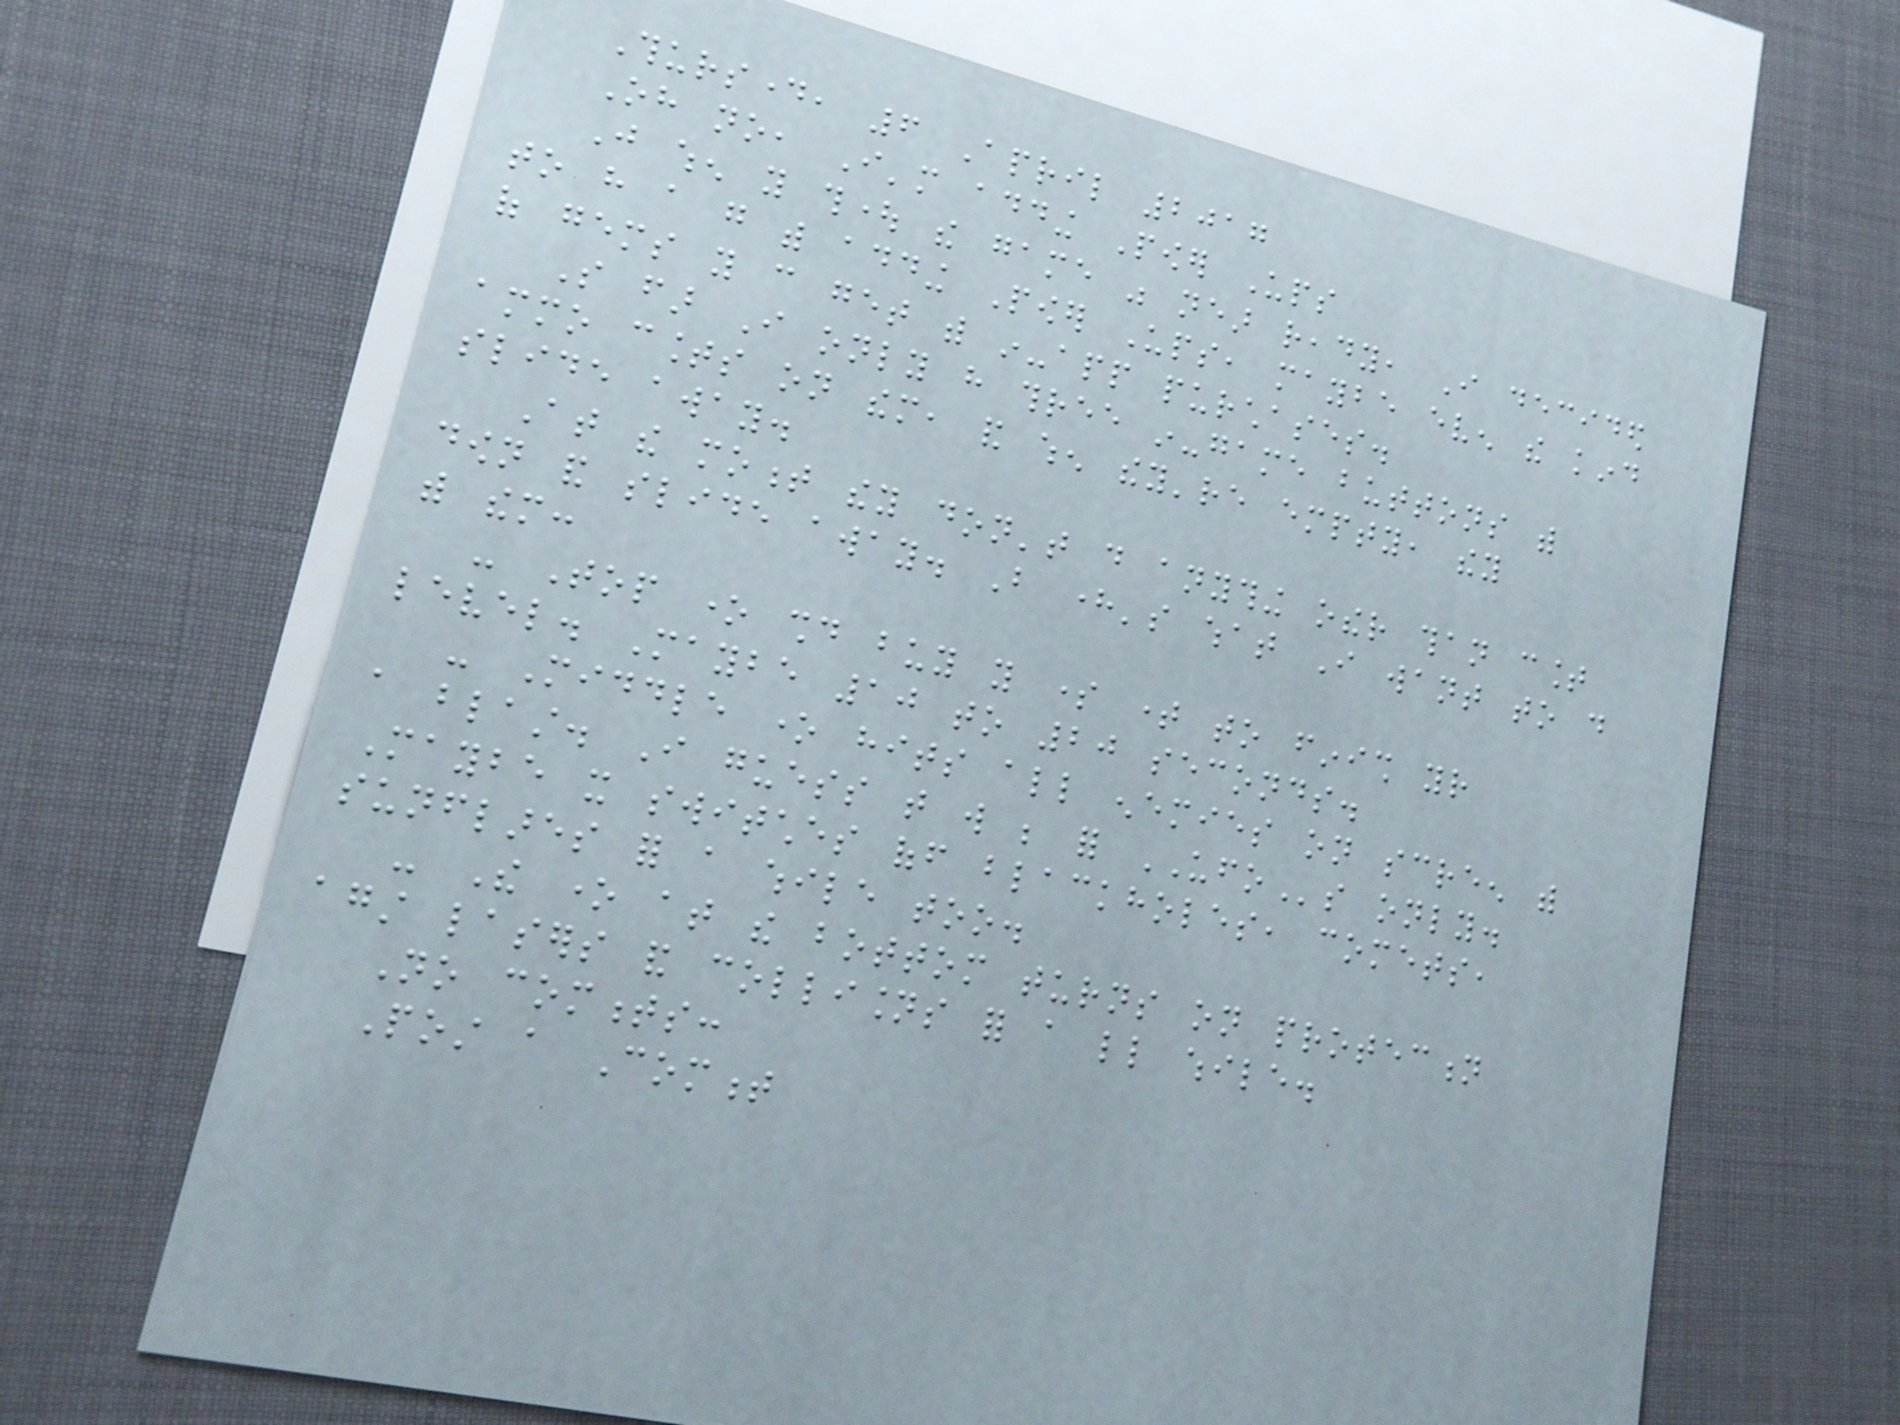Thursday, 6 April 2017
Oh no, I'm adding Power Ups
Just when you thought the game was near ready, I decided
to have a go with adding Power Ups, maybe even the kind
of gems you can get with in-app purchases.
So far I only have three in-game buttons with
ammo counts on them, and when they're empty, they
slide away.
At the moment they don't do anything other than count
down and slide away. But here's what I want to do
with them:
- Top one should buy you some time to finish your
level. Maybe 10 to 20 seconds.
- Middle one hits all enemies on screen with
a blast. I guess that will be for UFOs only.
Maybe it switches off blackholes, comets,
sunflares for a while too.
- The one at the bottom turns on protection
against lasers and collisions for a little while.
No comments:
Post a Comment
